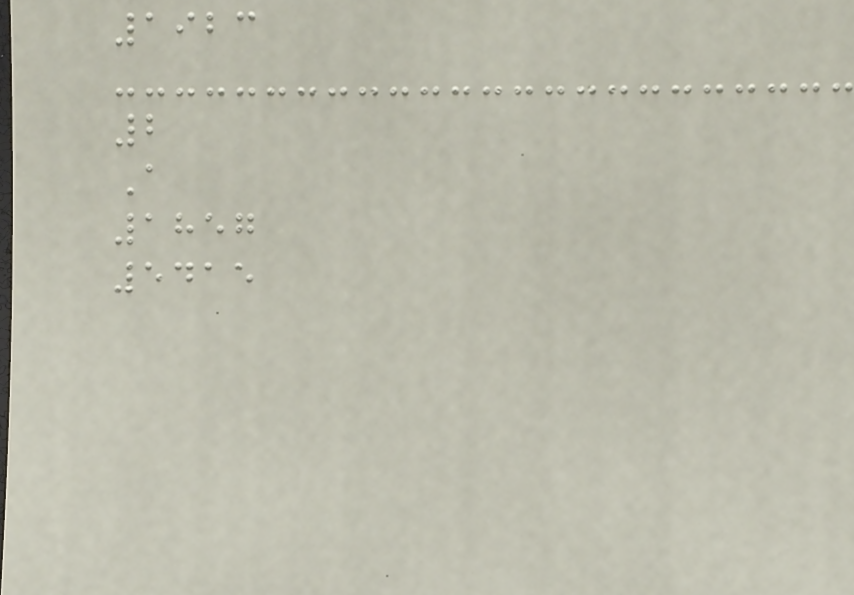1923
2
A
1857
5415
